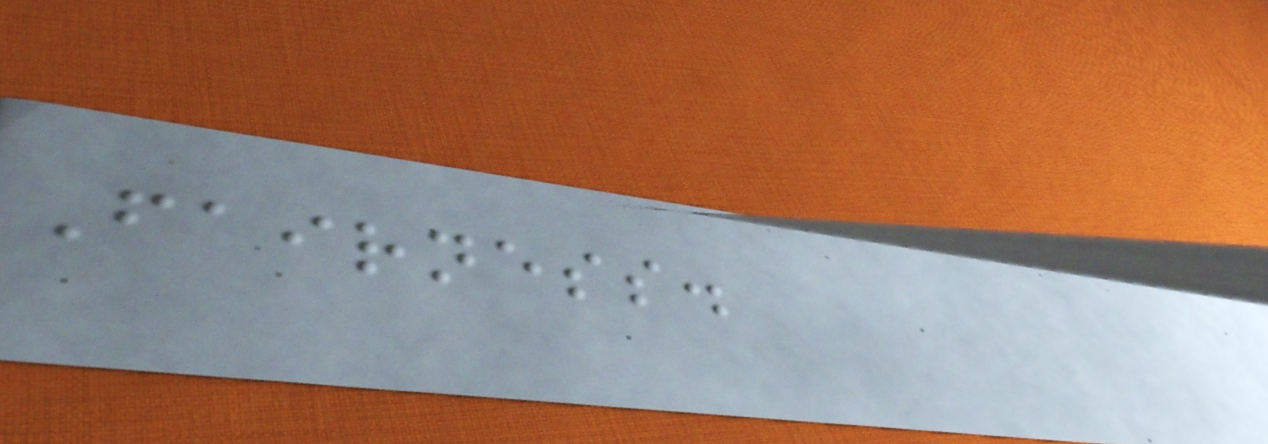Fairness.
